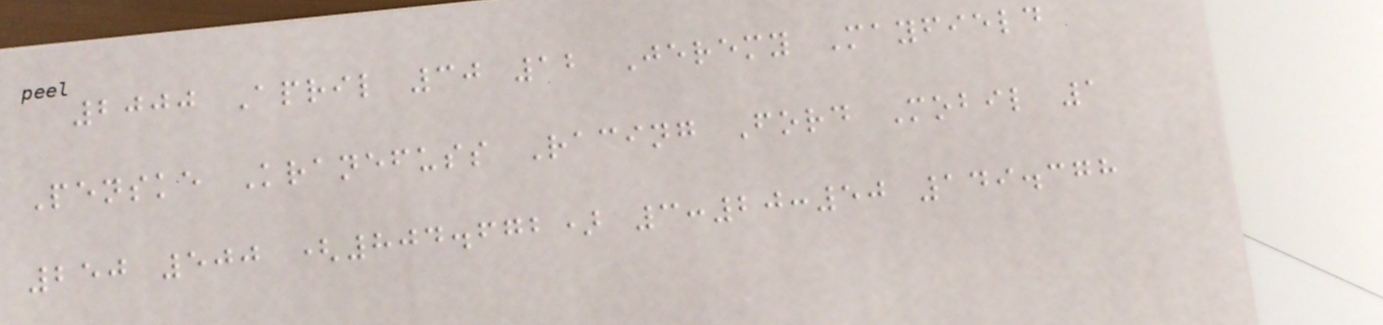2000 April 30 12 Jeremy Mayfield
Penske Kranefuss Racing Ford Mobil 1
250 500 (804.672) 3:20:50 149.378
